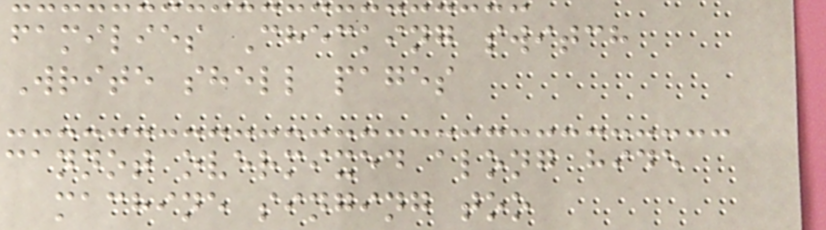families Checking switch
Write shell pages
cannot overmixed along hide
machine singing too
